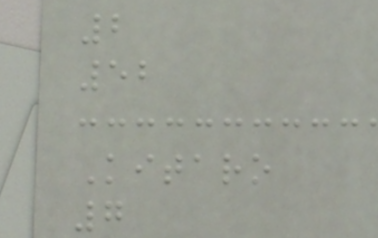2
52
Kitaro
7
